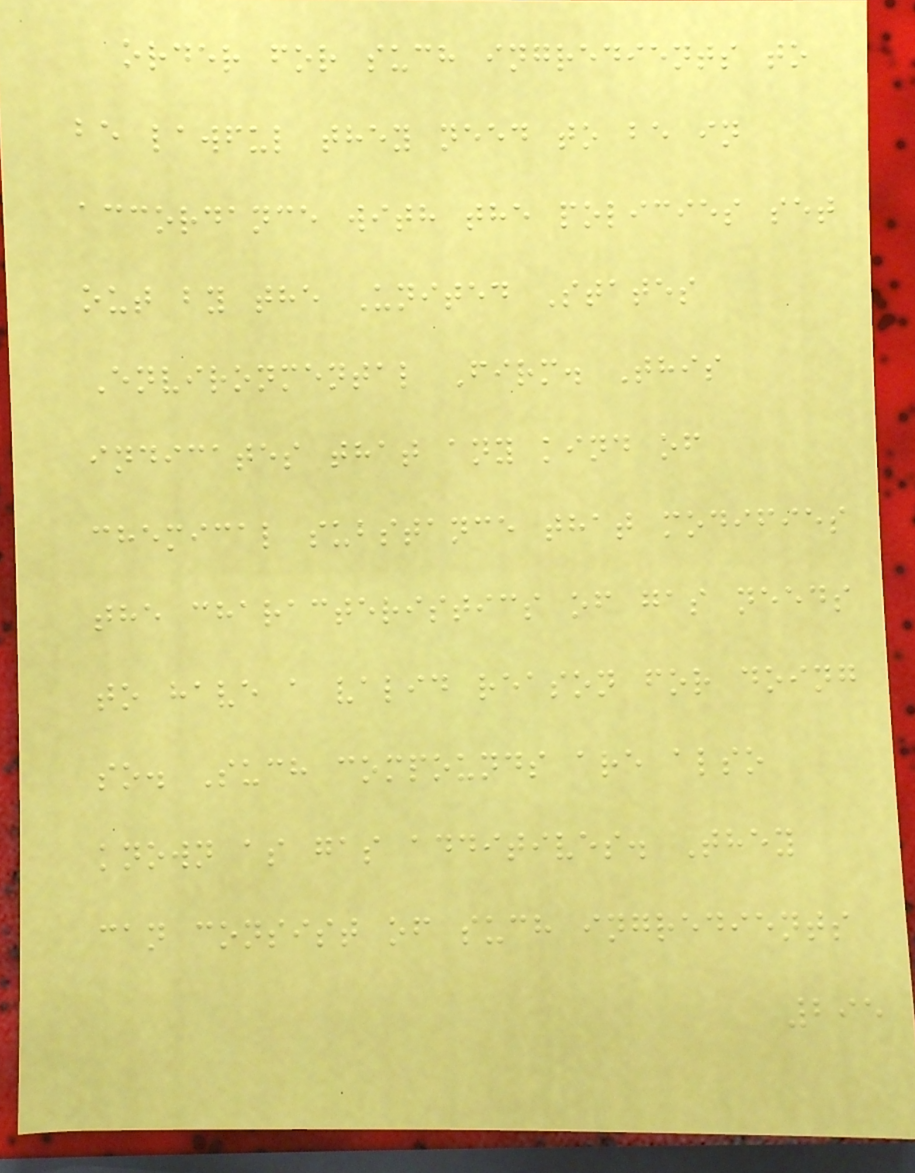order for such ingredients to
be lawful they need to be in
accordance with the policies set
out by the United States
Environmental Firm. This
indicates that any kind of
chemical substance that modifies
the characteristics of gas needs
to have a valid reason for doing
so. Such compounds are also
known as gas additives. They
can consist of such ingredients
295
